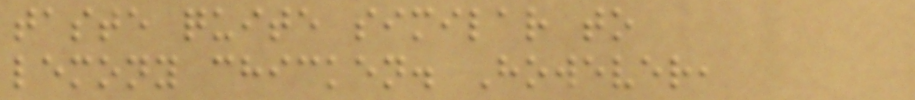taste quite similar to
lemony chicken. However,
